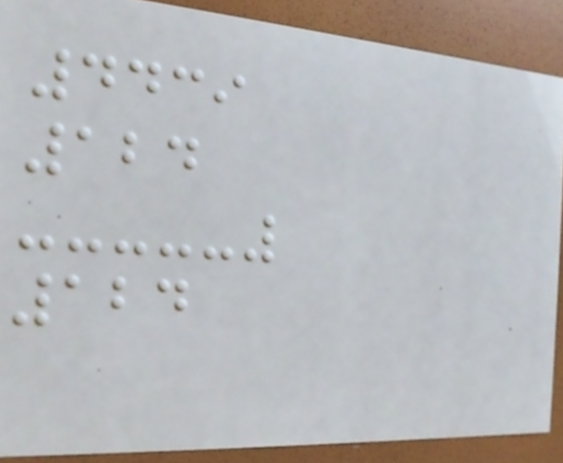4439
124
124
